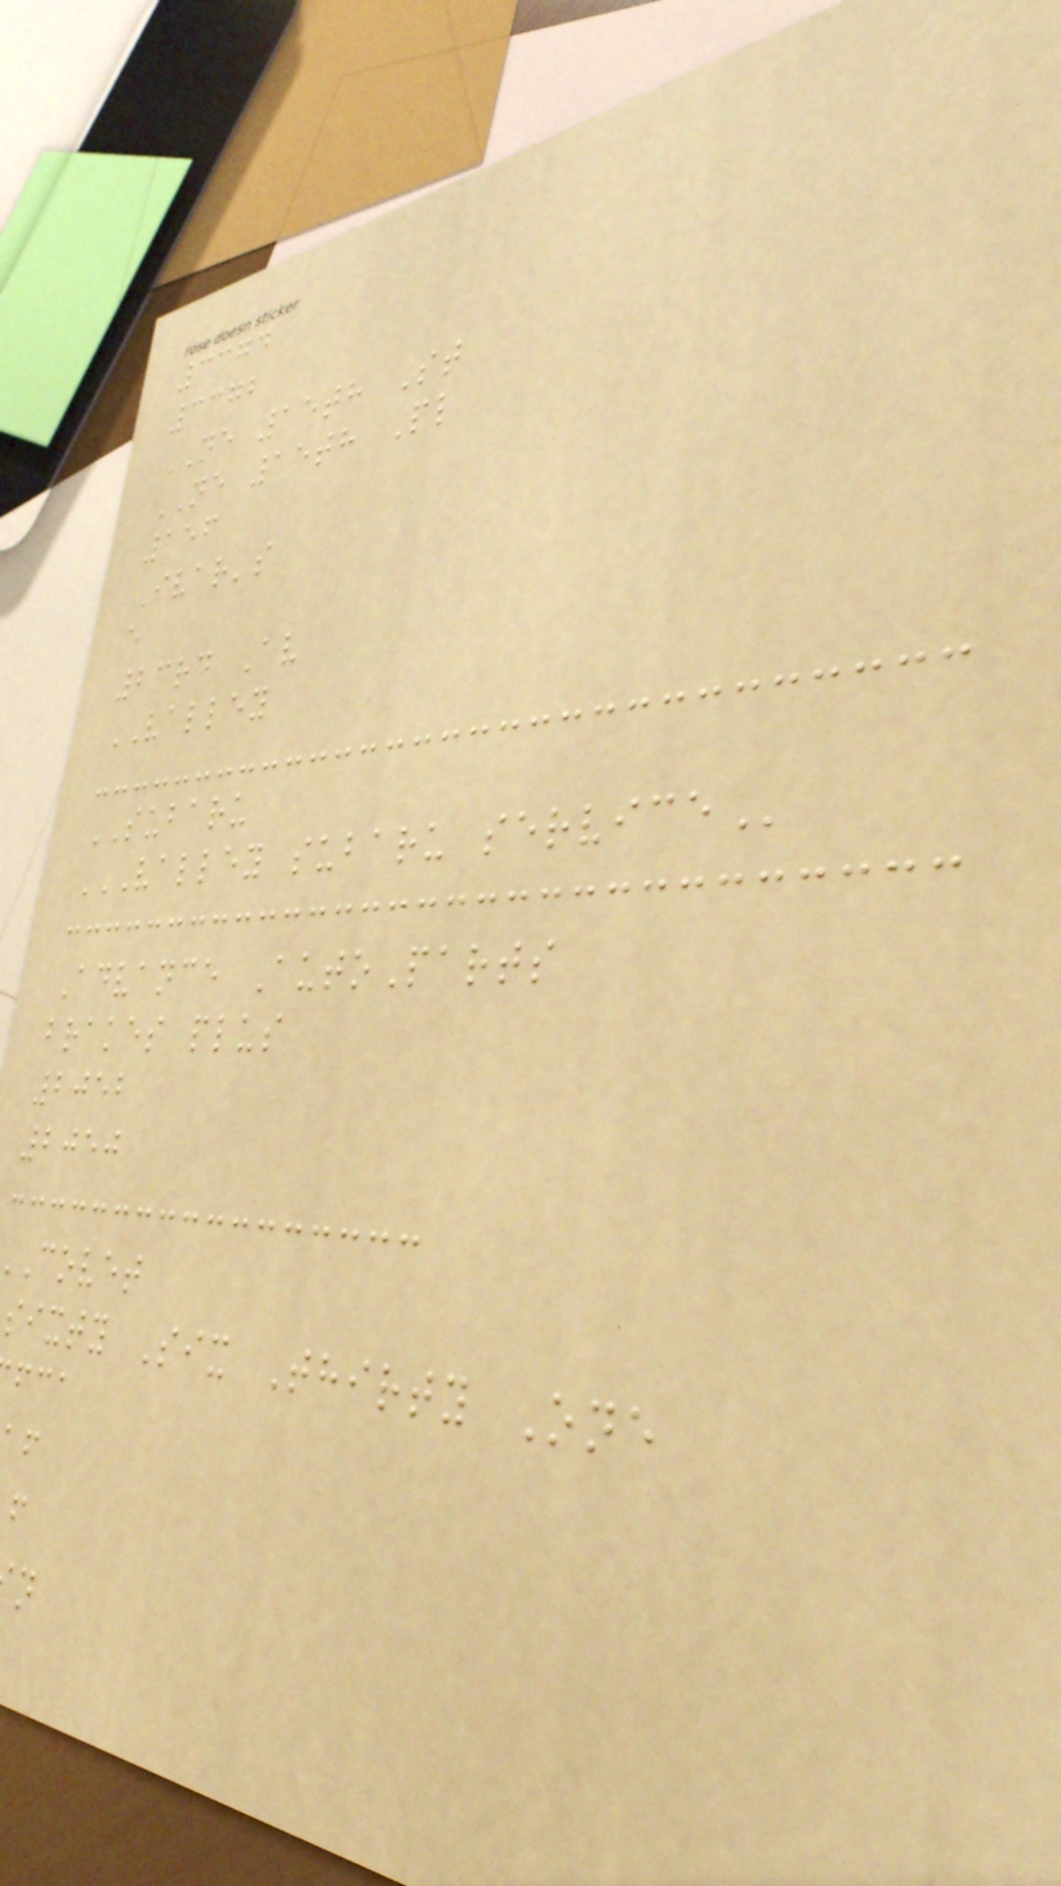3374
3372
NE 15th St
NE 15th Pl
156
Ivar's
e
23rd Av
VALLEY
SUBARU
VALLEY SUBARU SERVICE
Advance AutoParts
brakes plus
2052
2050
covet
sixty Six Thirty One
